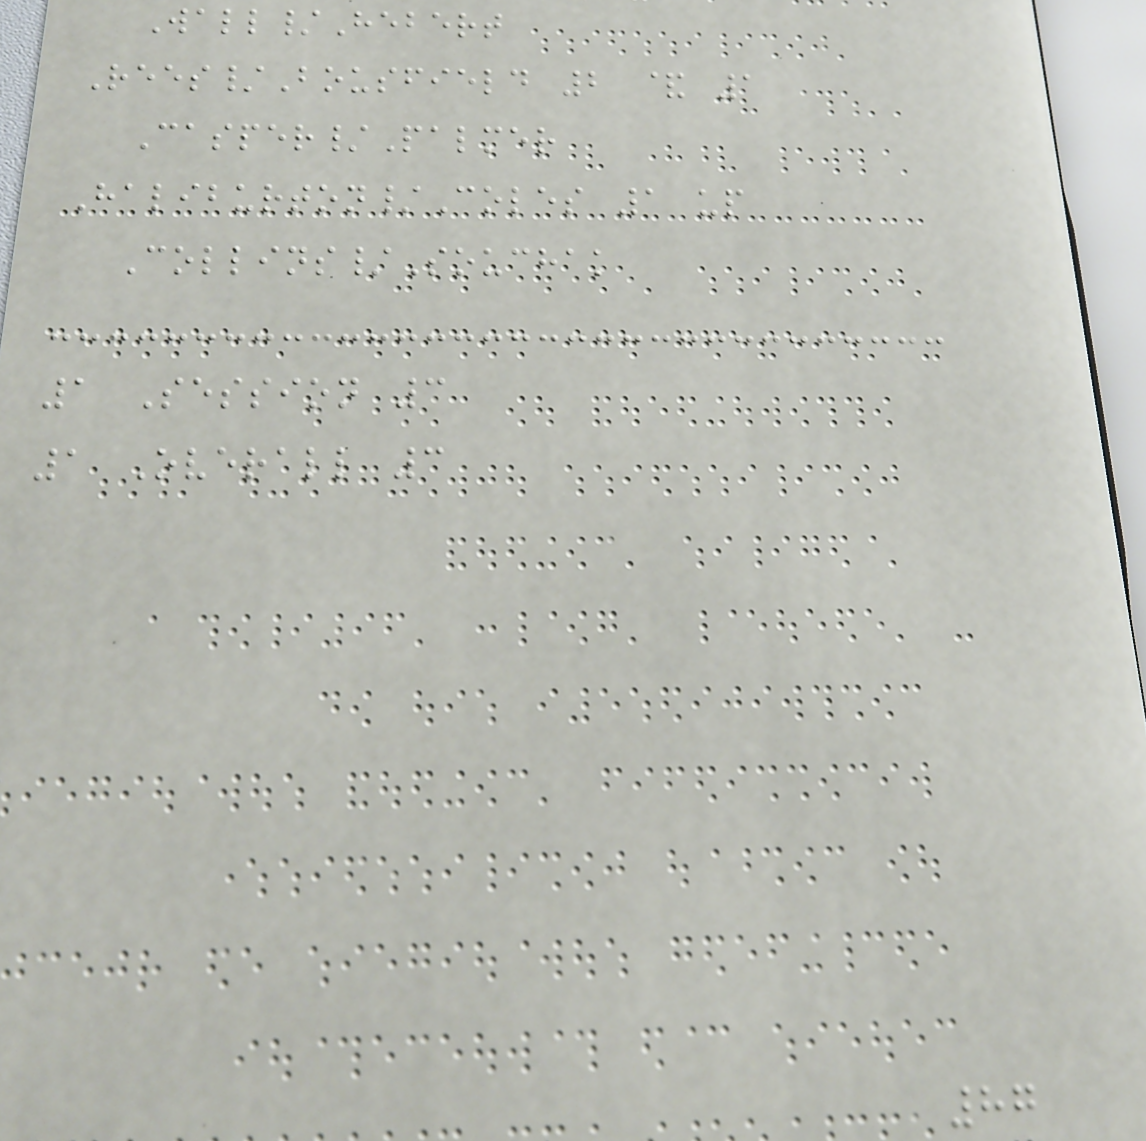Wall/Hebert
Rees/Bousfield 2 & 1
Casper/Palmer
Haliburton/Coles 1 up
Collins/Souchak
1 Session 3
1 Overall 3
87
